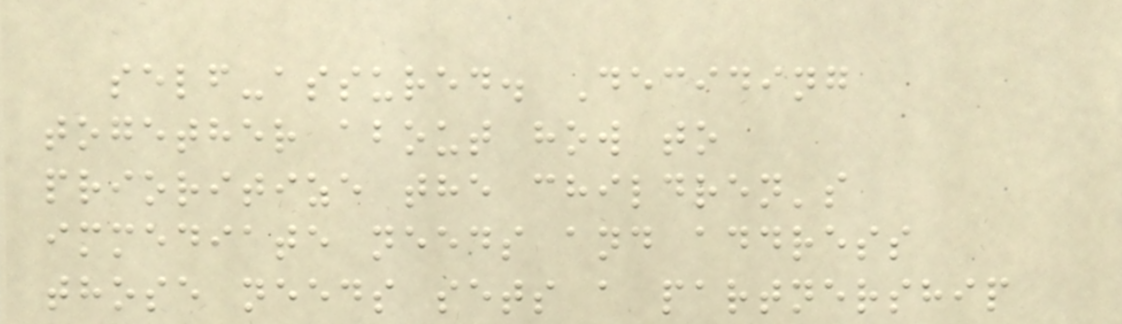self-assured. Deciding
together about how to
prioritize the children's
immediate needs and address
those needs sets a partnership
